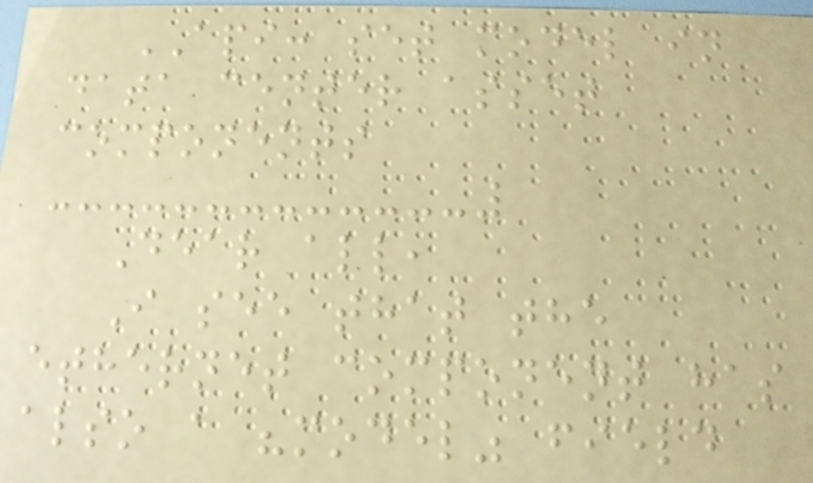API: set model in
data center asset
components
Dear all,
I see that the
ethernet component has
also a "model" field
